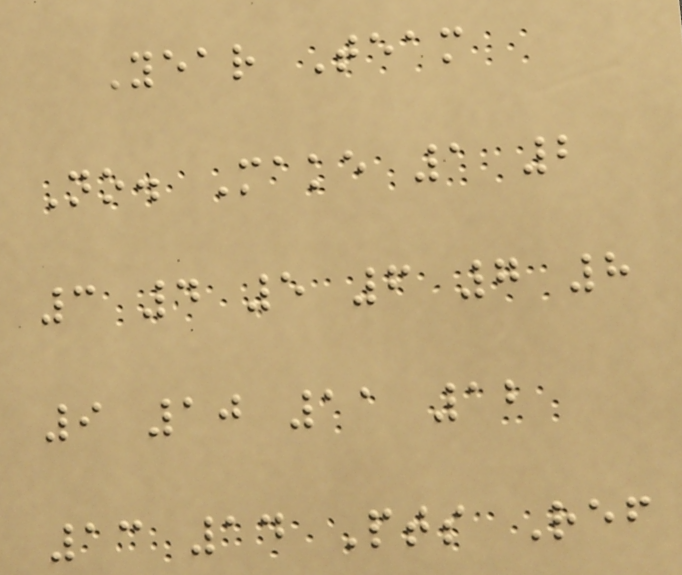Year Team
No. Make 1 2
3 4 5 6 7 8
9 10 11 12
13 14 Pts Ref
